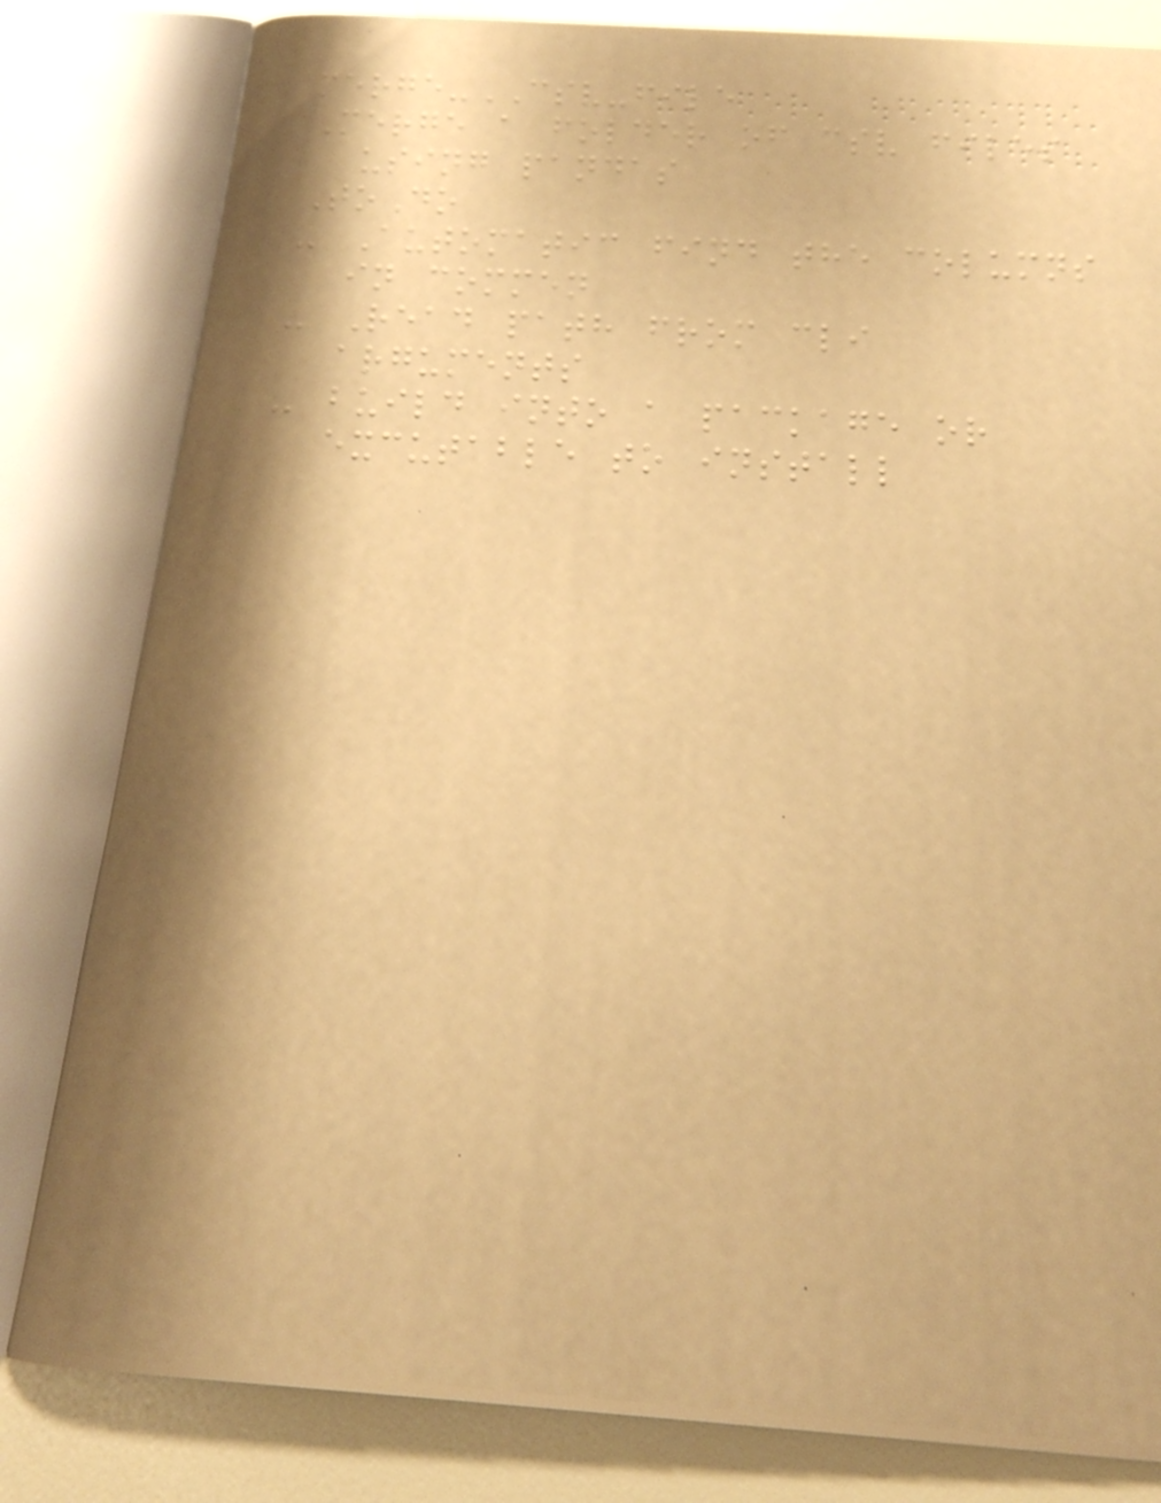merge-CSV-file
Merge a folder of csv files
using pandas
ToDo
- Automatic find the columns
in commen
- Read path from cli
arguments
- build into a package or
excutable to install
